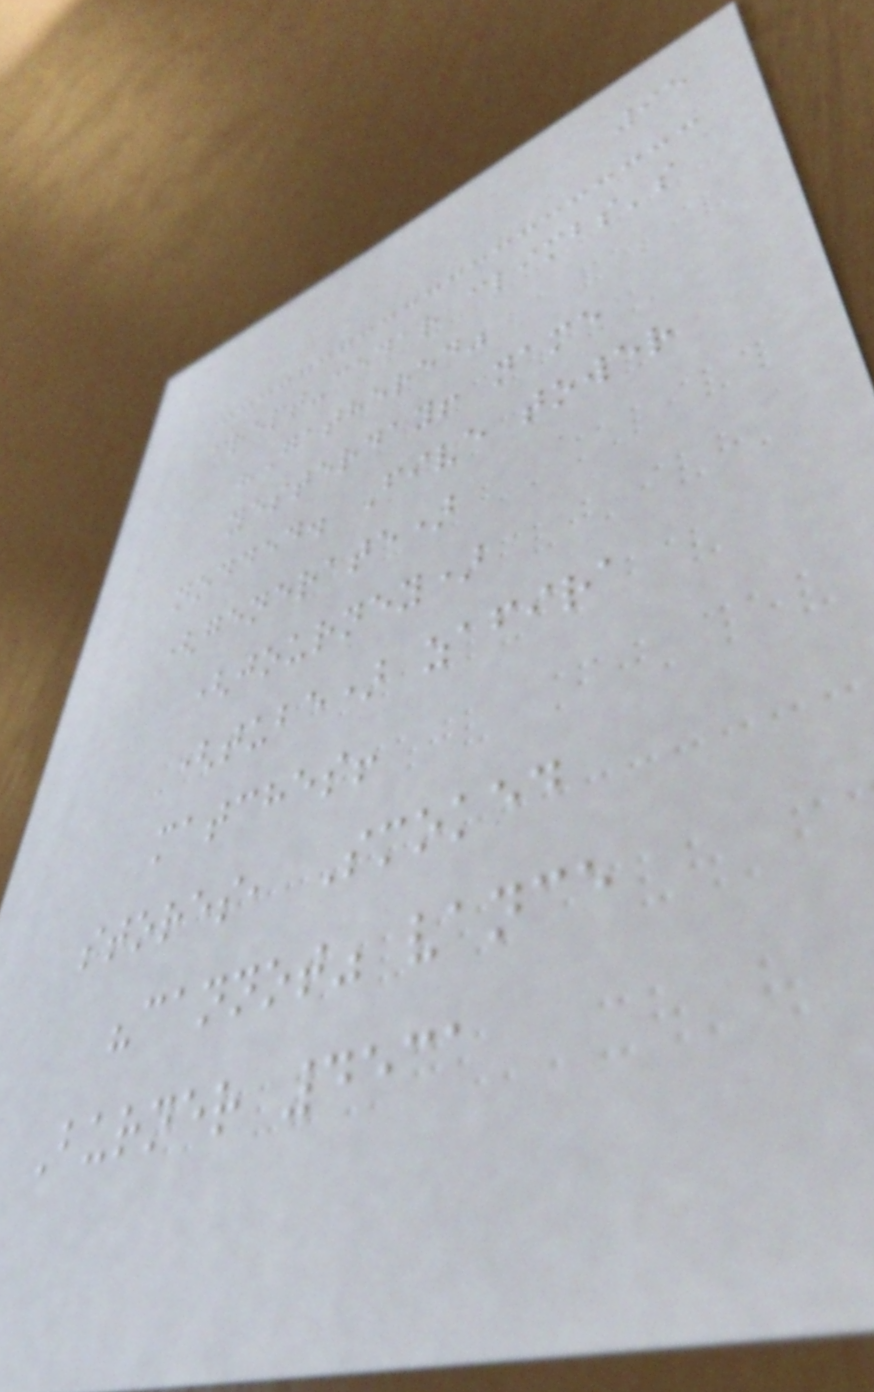95
crept-cedar climbs's
"Gathered"
yesterday! name
nodded. Five tower
(generate)
(journey)
(tube) zafira
matches!
stores, Smoked
"cannot" vance
Burner 4531
